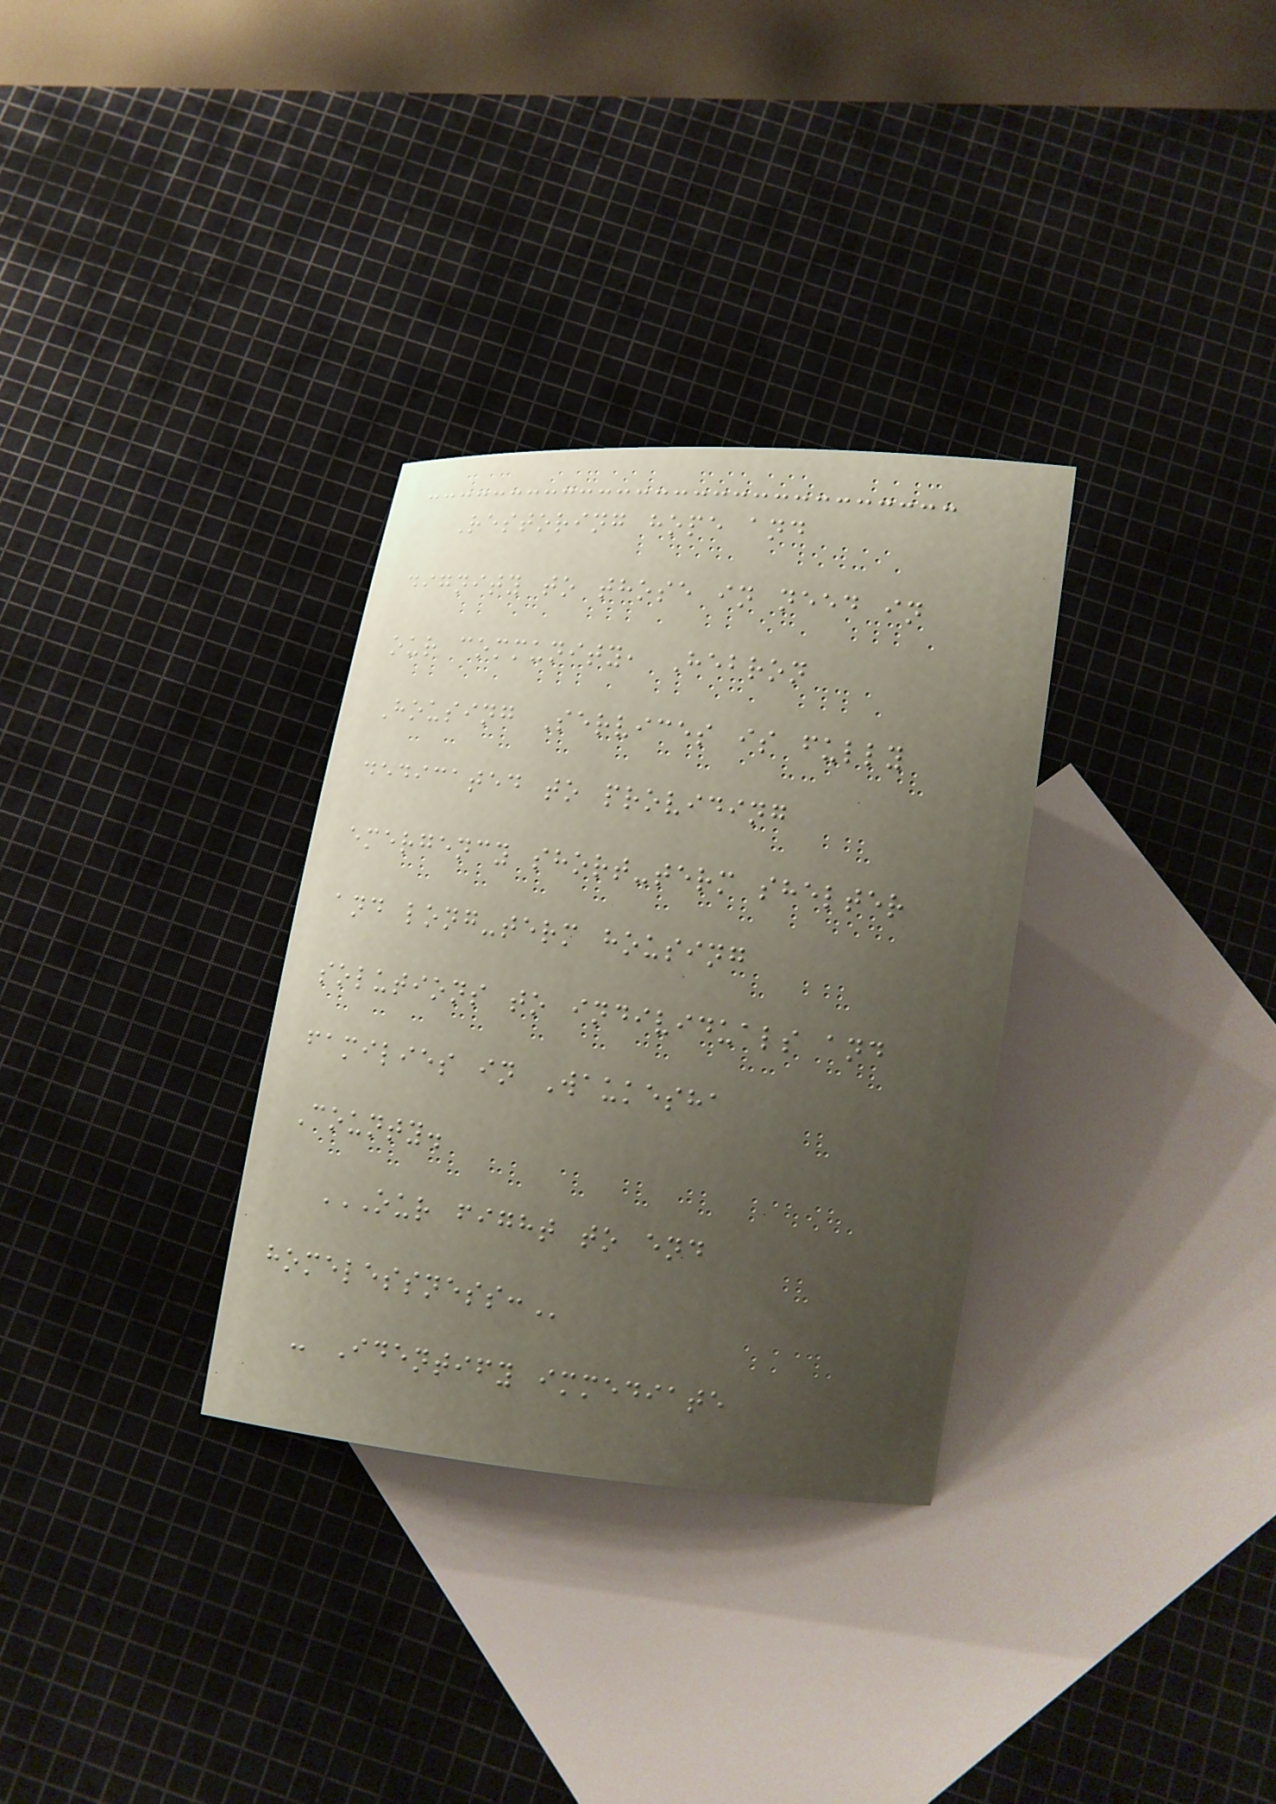Restoring hope and
dignity to those in need in
our community, Hebron
Housing Services is fully
dedicated to providing
emergency short-term shelter
and long-term housing
solutions to individuals and
families in Waukesha
County.
OUR FIGHT TO END
HOMELESSNESS:
- Identify immediate
